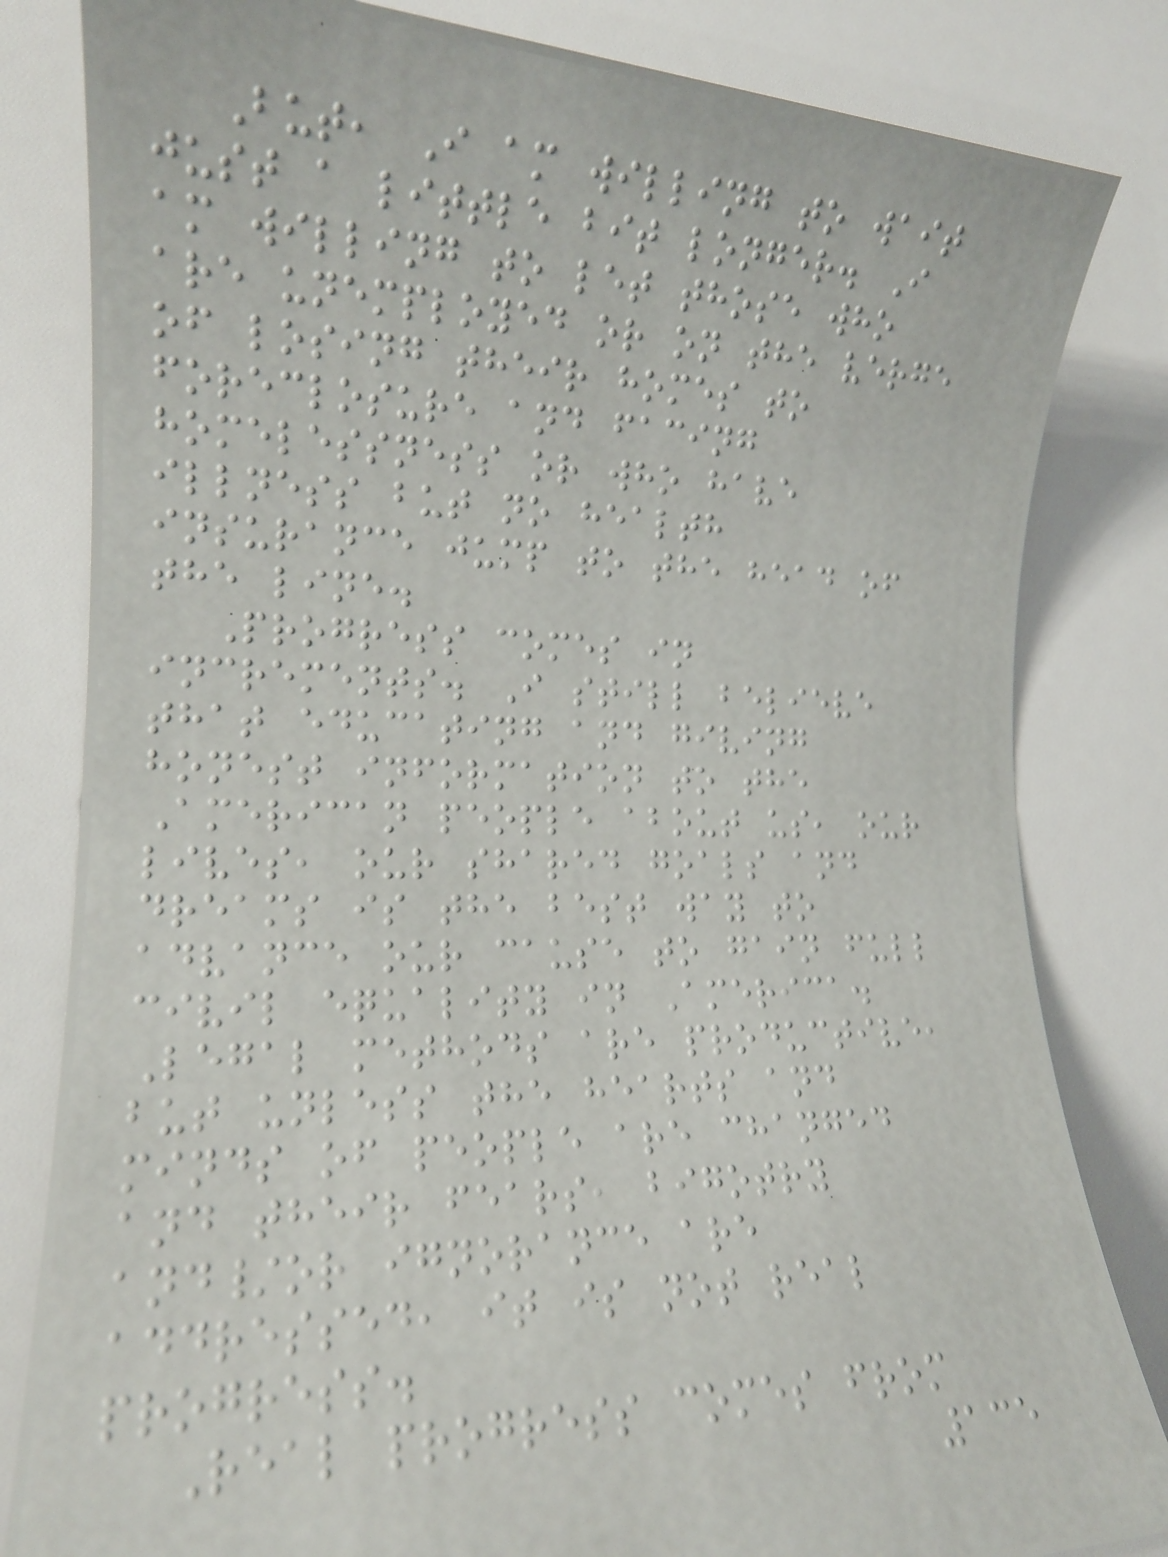But, I am willing to wait
just a little bit longer. I
am willing to let those who
are unemployed or on the verge
of losing their homes to
foreclosure and facing
homelessness or who have
illness but no health
insurance jump to the head of
the line.
Progress comes in
increments. I still believe
that educating and giving
honest information to the
American people about us, our
lives, our shared goals and
dreams is the best way to
advance our cause to gain full
civil equality in America.
Legal methods are productive,
but unless the hearts and
minds of people are changed
and their fears, bigotry
and/or ignorance are
addressed, it is not real
progress.
Real progress comes from
135
